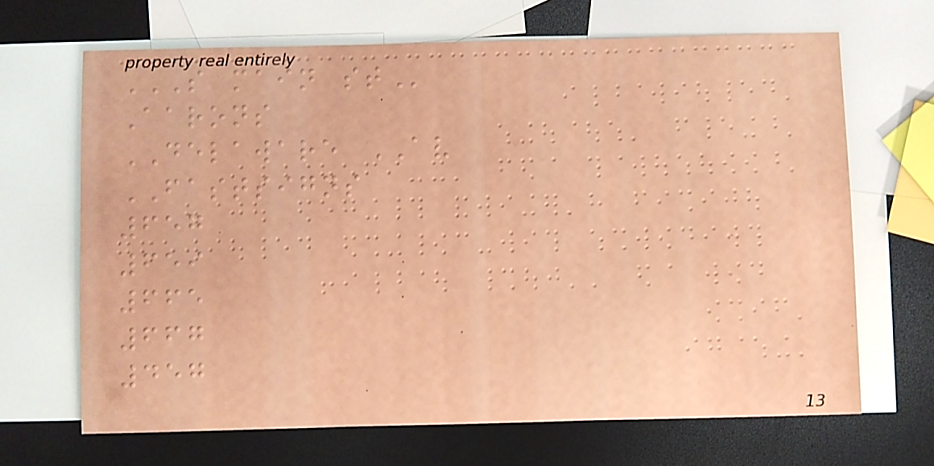S MAIN ST
Aarons
DELAWARE AV
FASTSIGNS
657
659
665
667
457
